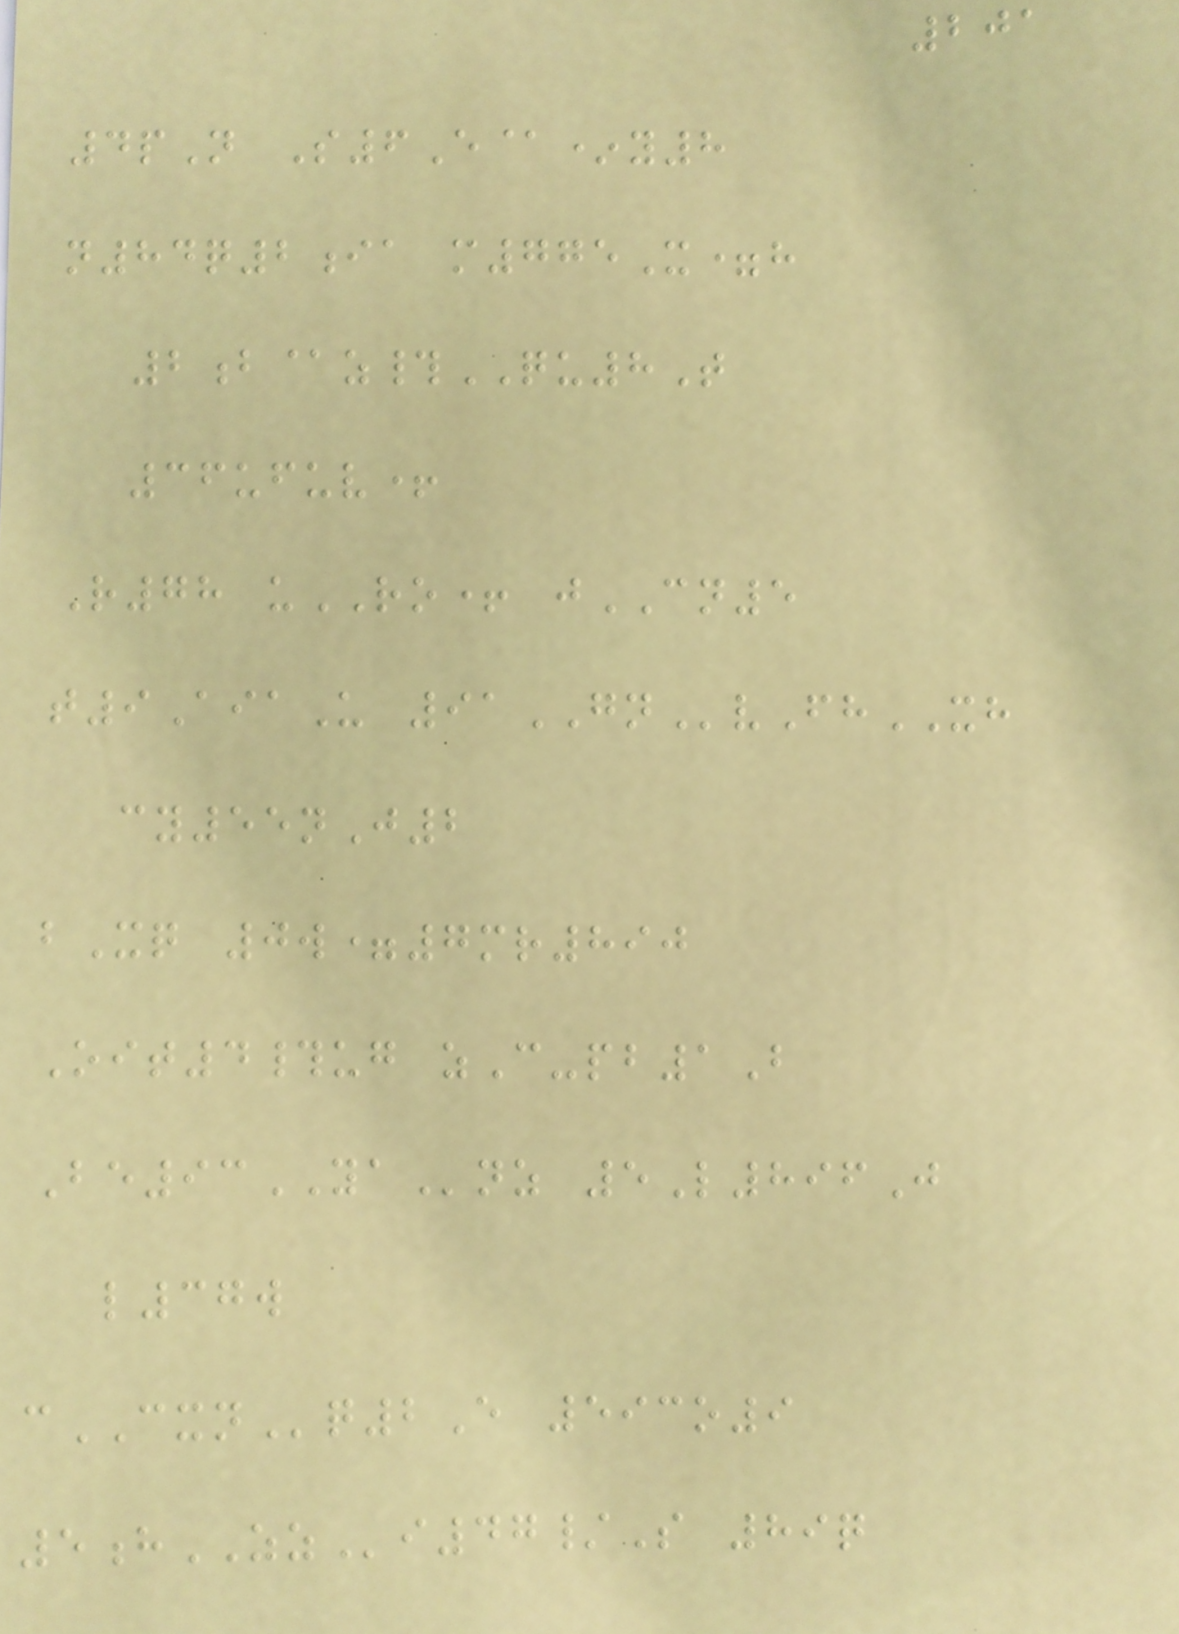201
4pN S6E@*y8
n84q2ia m775X=h
2b@z#QU8T
36ufuv+
R78 uRO+ jCN5
t9AiaU 91GNvFhXH
cy55nJ2
bXq 0w=7mr890
Oit4#ug zC-pb1B
Be93YAnz 5L896J
l37w
cCXNq2E 593o9
5hZZi47/S 89q
